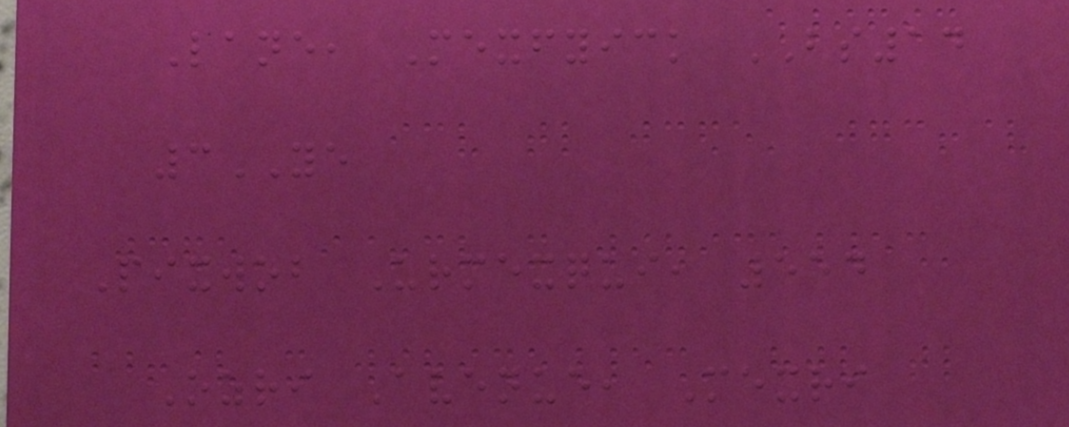Lane, Mexfyick BS14
3YE
Pixwob Urmexqui, 554
Ozri Avenue, Mexri
